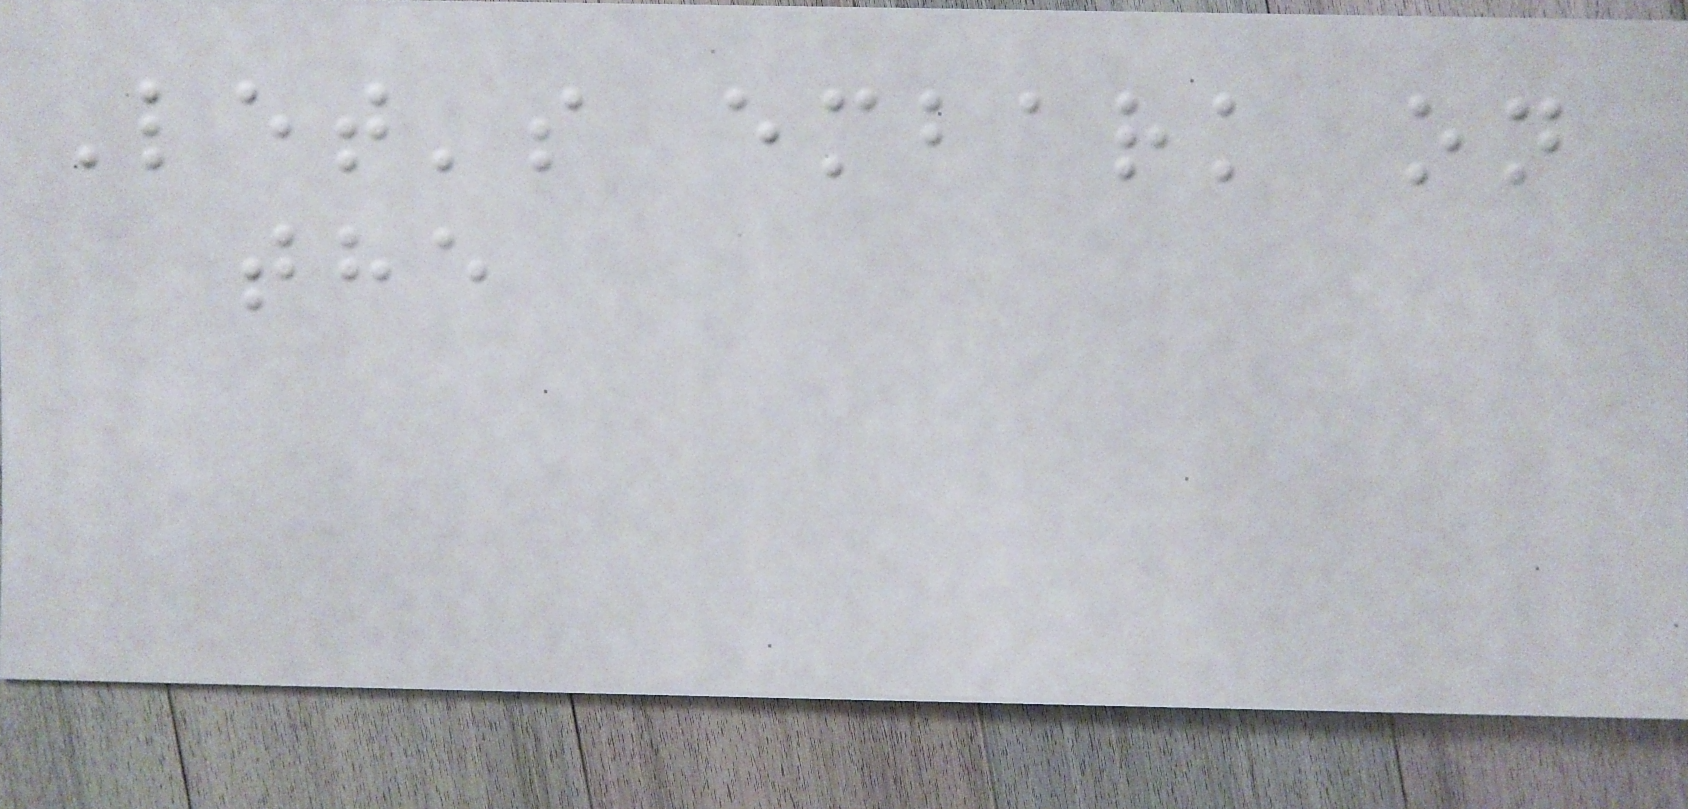Let's embark on
the
